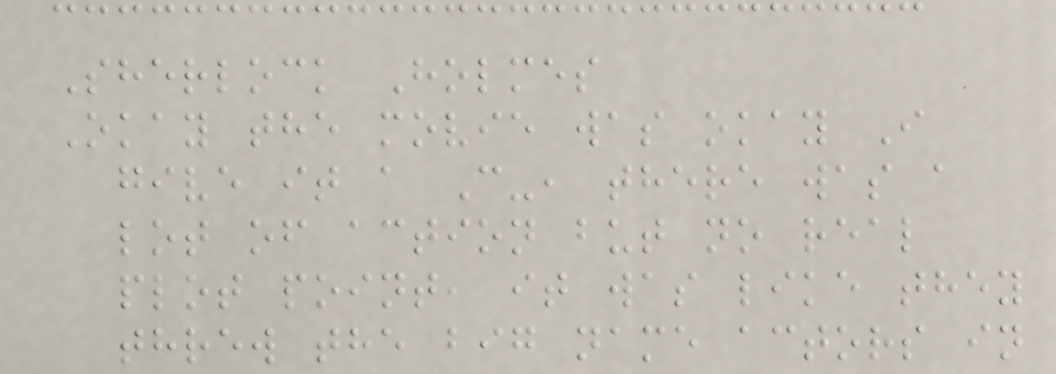Sherlock Holmes
Okay the movie was okay I
give it a C-, there was a
lot of action but no real
plot point, it was like they
threw the big name actors in
